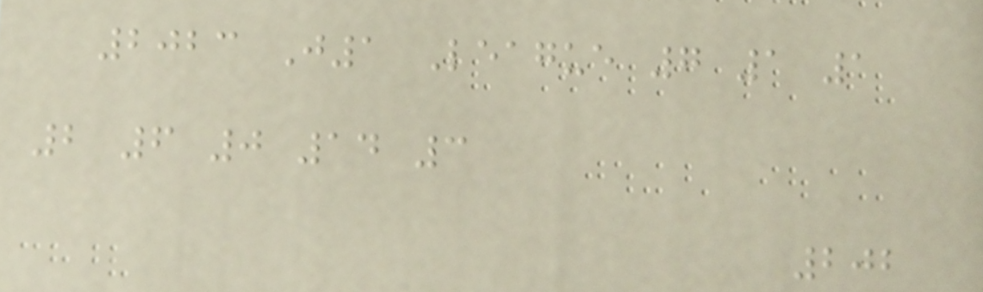2023 J1 League 7 1 1
2 6 0 14 3
202
